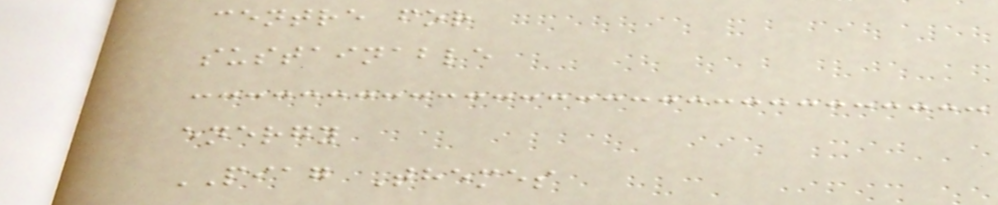centre for
sustainable
energy
PIAG Themes
